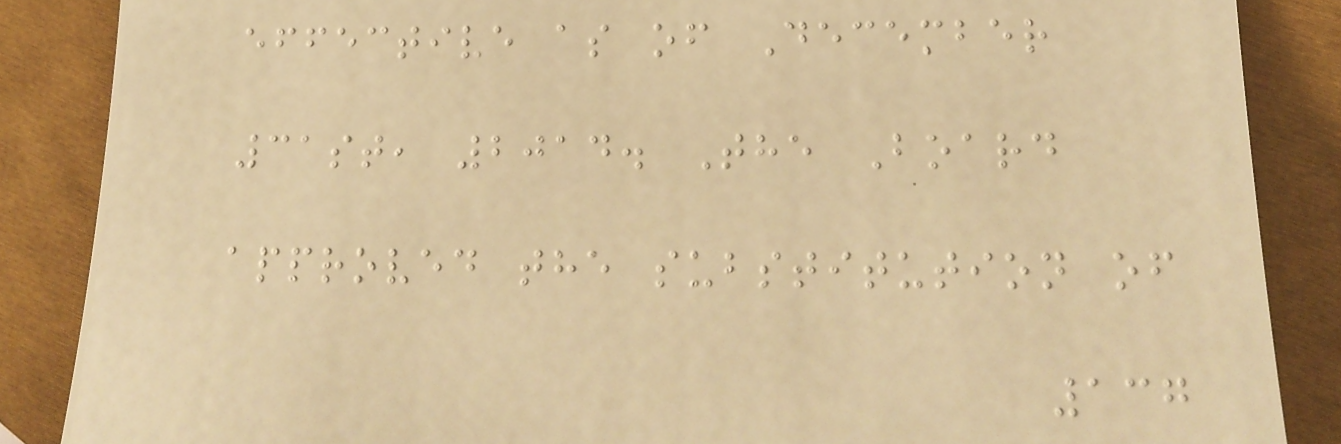effective as of December
31st, 2014. The Board
approved the substitution of
137
